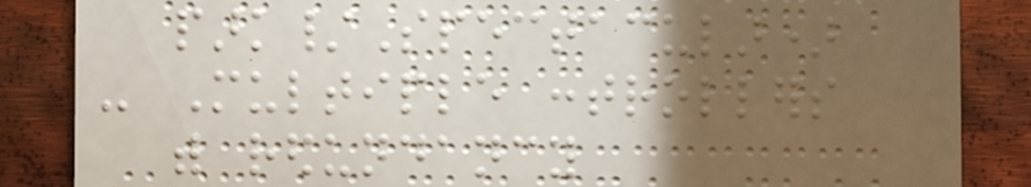park/Spectacular)
- Multiple controllers
with redundancy
